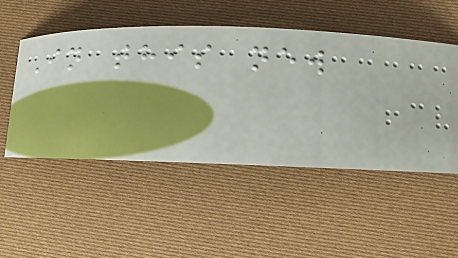In this new
